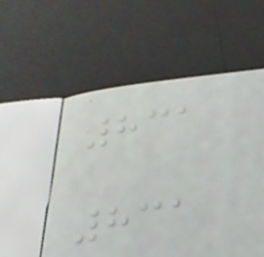831
831
